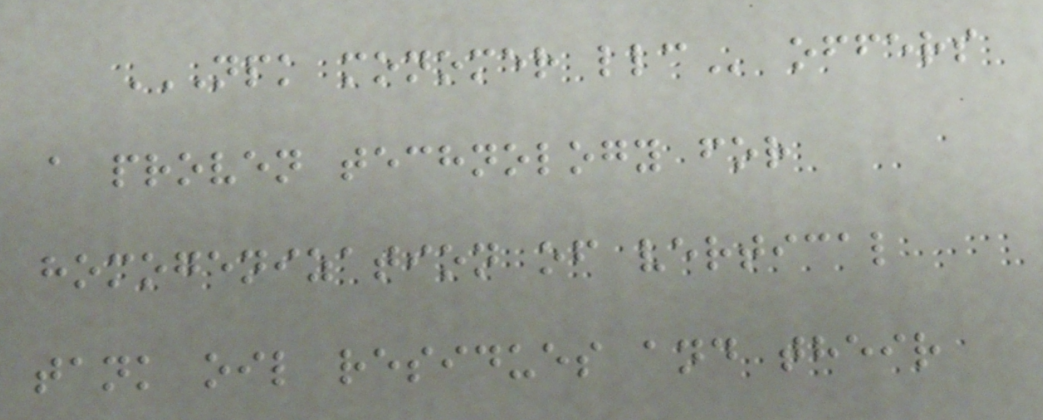NPK MONOMER LLC offers
a proven technology for
homogenization of vertical
tank oil residues and their
